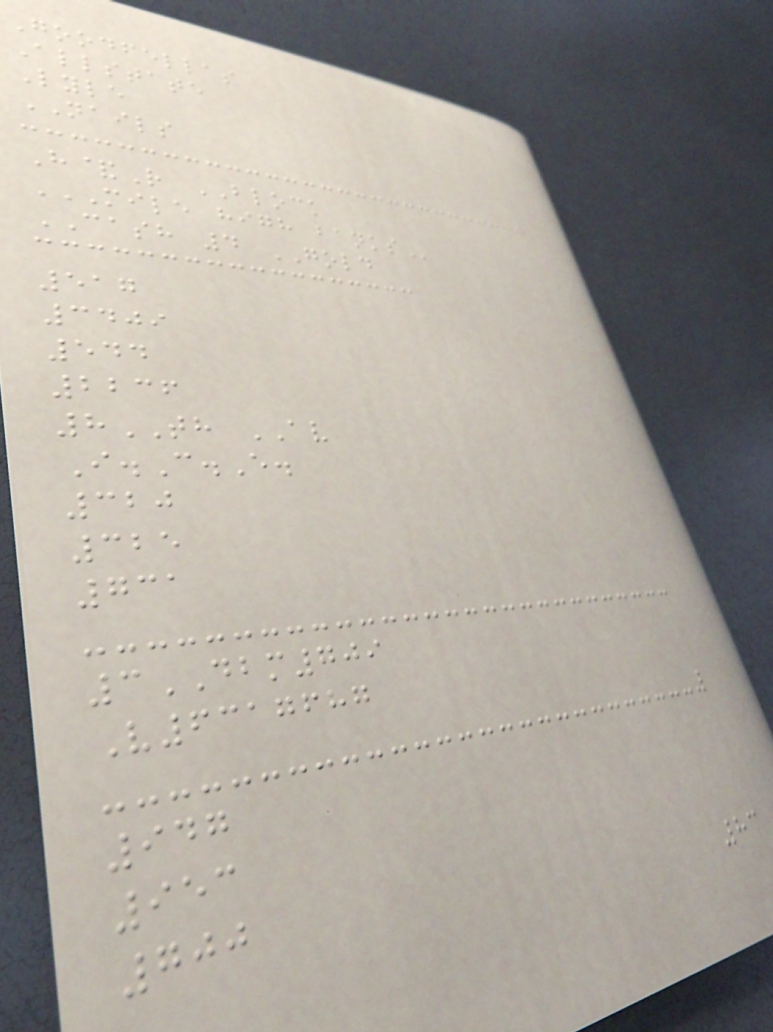Goodfellas
Allstate
Lyle
NAILS
H&R BLOCK
MILE HIGH BANKS
CASH 4 GOLD
517
3409
544
2236
8TH AV
I.C.E.
320
325
731
3DBM709
V6317687
947
953
700
83
